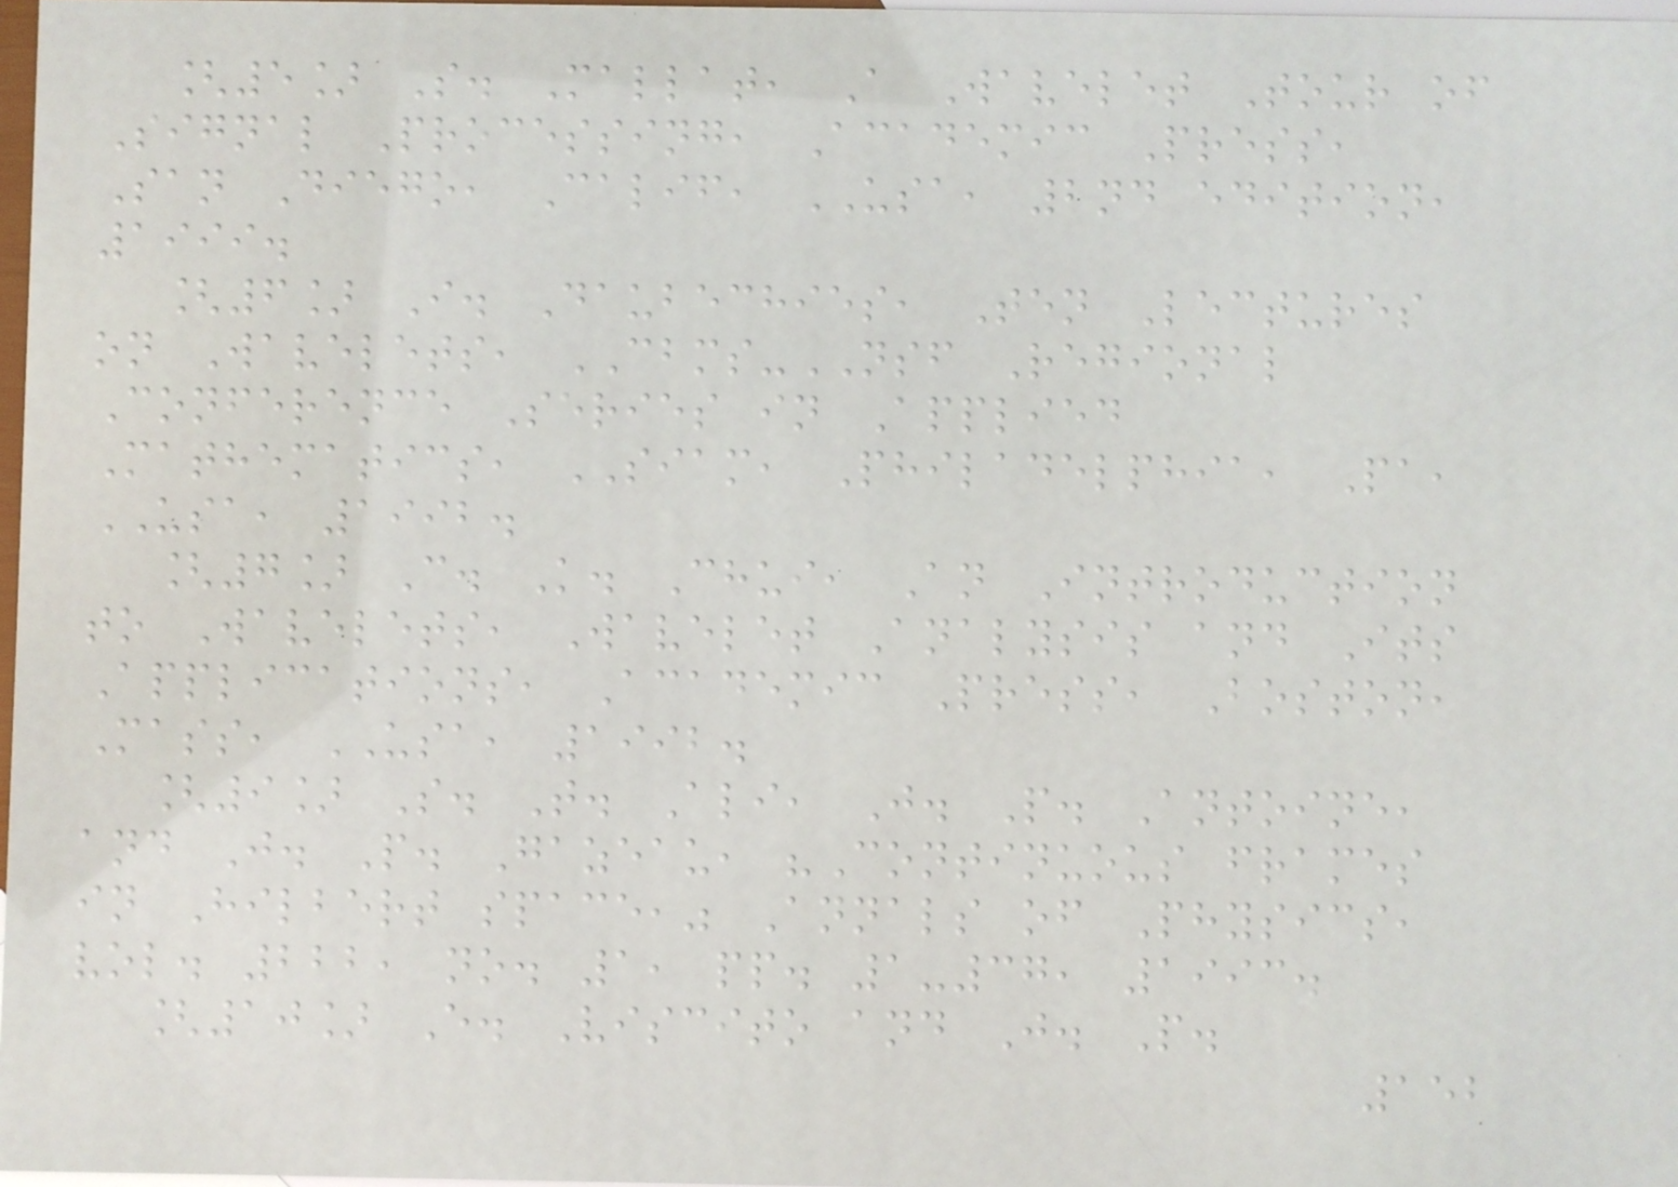[5] S. Mallat, A Wavelet Tour of
Signal Processing, Academic Press,
San Diego, Calif, USA, 2nd edition,
1999.
[6] I. Daubechies, Ten Lectures
on Wavelets, CBMS-NSF Regional
Conference Series in Applied
Mathematics, SIAM, Philadelphia, Pa,
USA, 1992.
[7] C. K. Chui, An Introduction
to Wavelets, Wavelet Analysis and Its
Applications, Academic Press, Boston,
Mass, USA, 1992.
[9] S. T. Ali, J. P. Antoine,
and J. P. Gazeau, "Continuous frames
in Hilbert space," Annals of Physics,
vol. 222, no. 1, pp. 1-37, 1993.
[10] E. Viscito and J. P.
152
